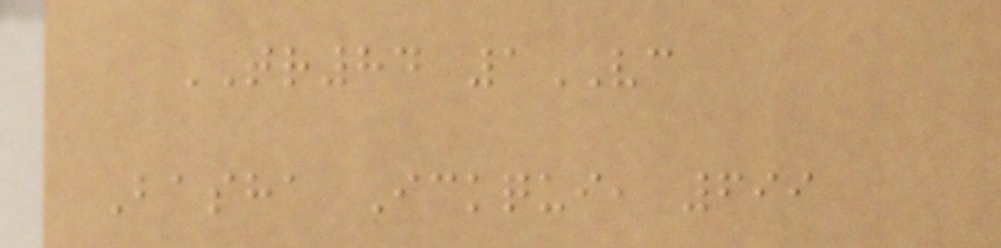TR84 1VC
Basha Ickqui, 699
